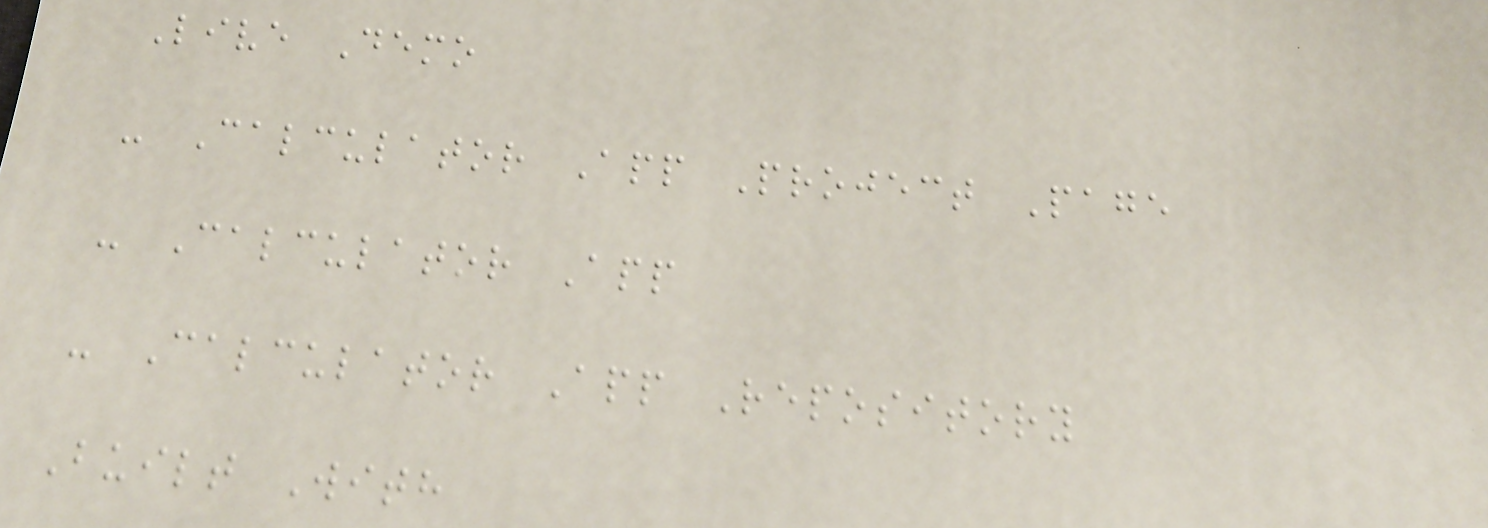Live Demo
- Calculator App Project Page
- Calculator App
- Calculator App Repository
Built With
